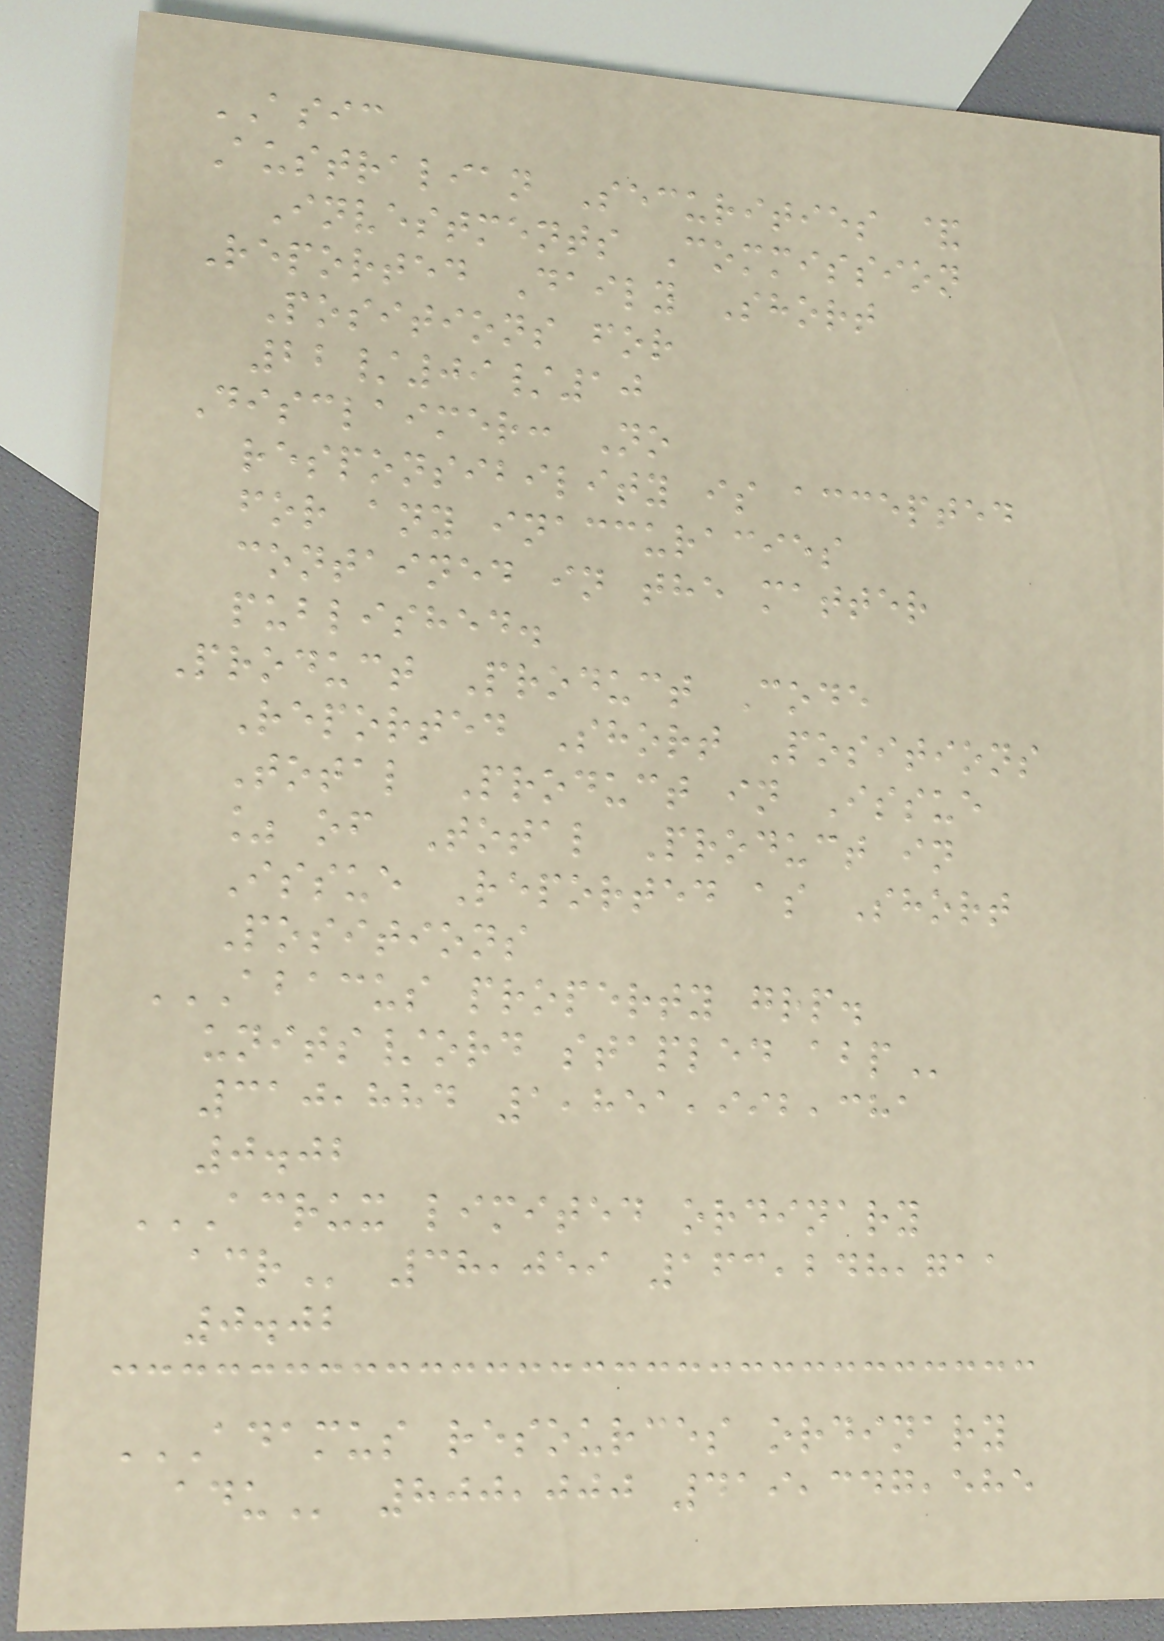ASIC
Australian Securities &
Investments Commission
Reported Daily Short
Positions for
22/09/10
Disclaimer: No
responsibility is accepted
for any inaccuracies
contained in the matter
published.
Product Product Code
Reported Short Positions
Total Product in Issue
% of Total Product in
Issue Reported as Short
Positions
ABACUS PROPERTY GRP.
UNITS/ORD STAPLED ABP
310,884 1,851,992,381
0.02
ACRUX LIMITED ORDINARY
ACR 38,059 163,248,711
0.02
ADAMUS RESOURCES ORDINARY
ADU 800,000 419,347,585
